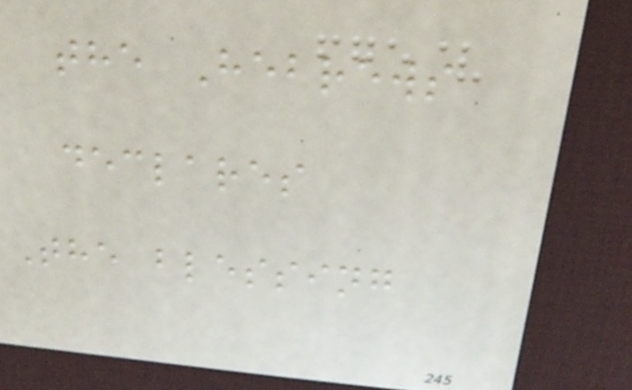the Hebrews
declares
The blessing
